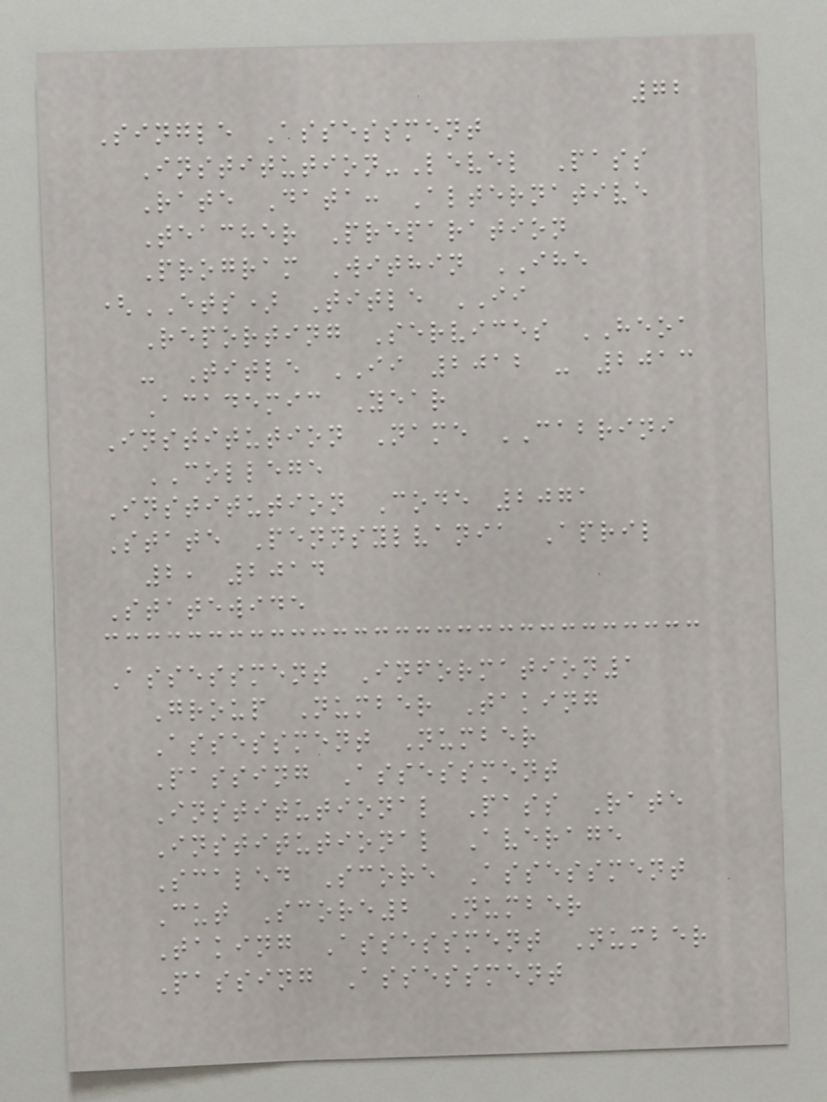72
Single Assessment
Institution-Level Pass
Rate Data: Alternative
Teacher Preparation
Program Within IHE
(ETS) Title II
Reporting Services HEOA
- Title II 2012 - 2013
Academic Year
Institution Name CABRINI
COLLEGE
Institution Code 2071
State Pennsylvania April
2, 2014
Statewide
Assessment Information1
Group Number Taking
Assessment Number
Passing Assessment
Institutional Pass Rate
Institutional Average
Scaled Score Assessment
Cut Score2 Number
Taking Assessment Number
Passing Assessment
